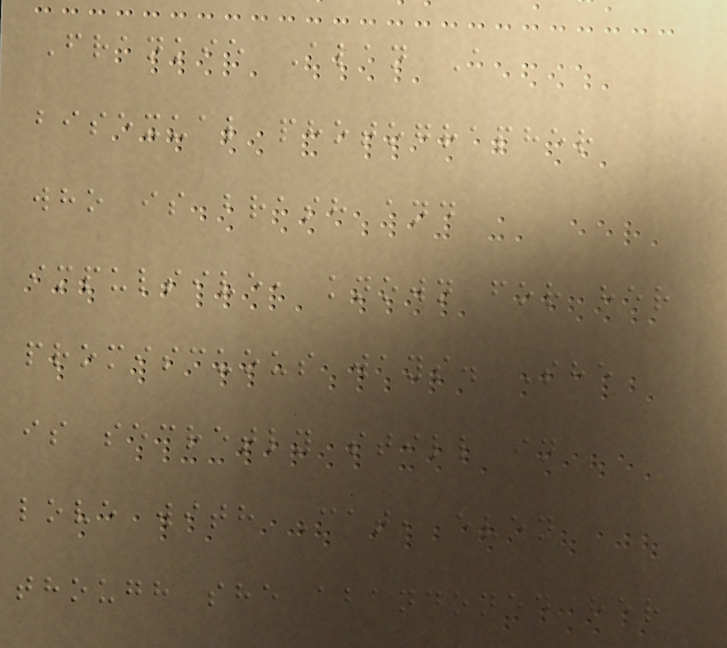Frankie Alan A
bisexual photographer
who is brash and
impulsive, known for her
promiscuous ways. She
is secretly still in
love with Cat, even
though she abandoned her
